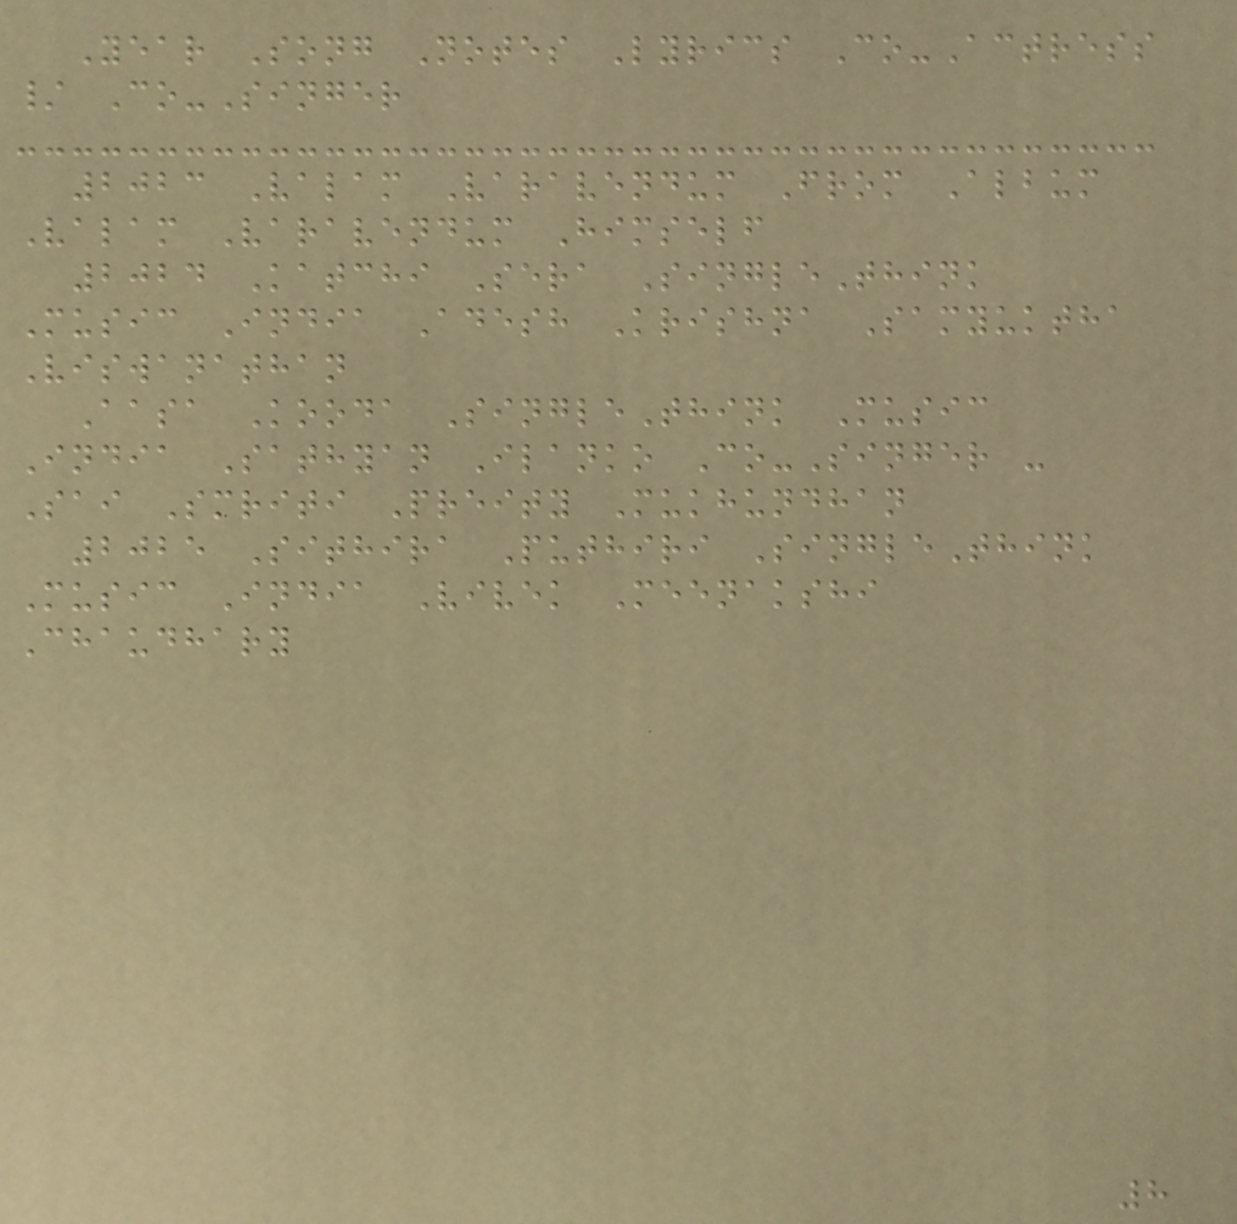Year Song Notes Lyrics Co-Actress
/ Co-Singer
2023 Valam Varavendum From Album
Valam Varavendum Himself
2024 Katchi Sera SingleThink
Music India Adesh Krishna Samyuktha
Viswanathan
Aasa Kooda SingleThink Music
India Sathyan Ilanko Co-Singer -
Sai Smriti Preity Mukhundhan
2025 Sithira Puthiri SingleThink
Music India Vivek Meenakshi
Chaudhary
8
